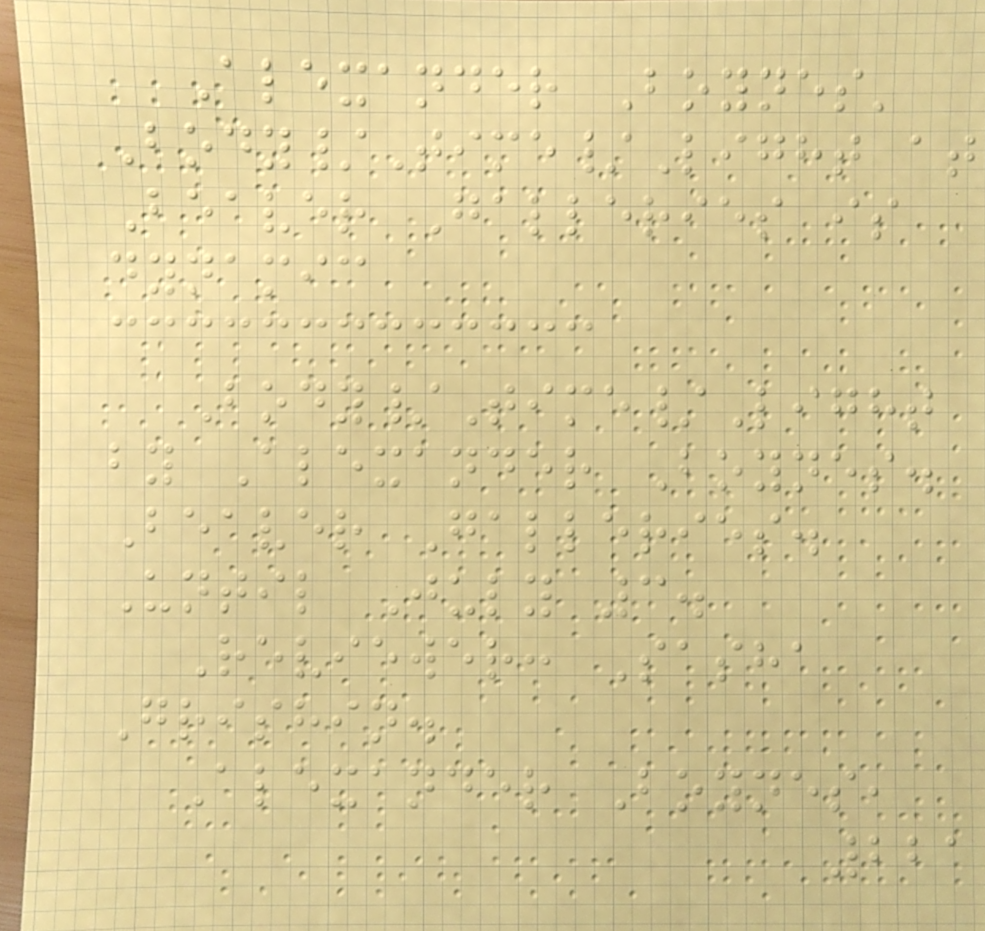Alexander Boynes'
Body/Time/Light at
Beaver Galleries is
dynamic
Body/Time/Light
by Alexander Boynes.
Beaver Galleries.
Until July 3.
Reviewer: Sasha
Grishin.
Alexander Boynes,
221
